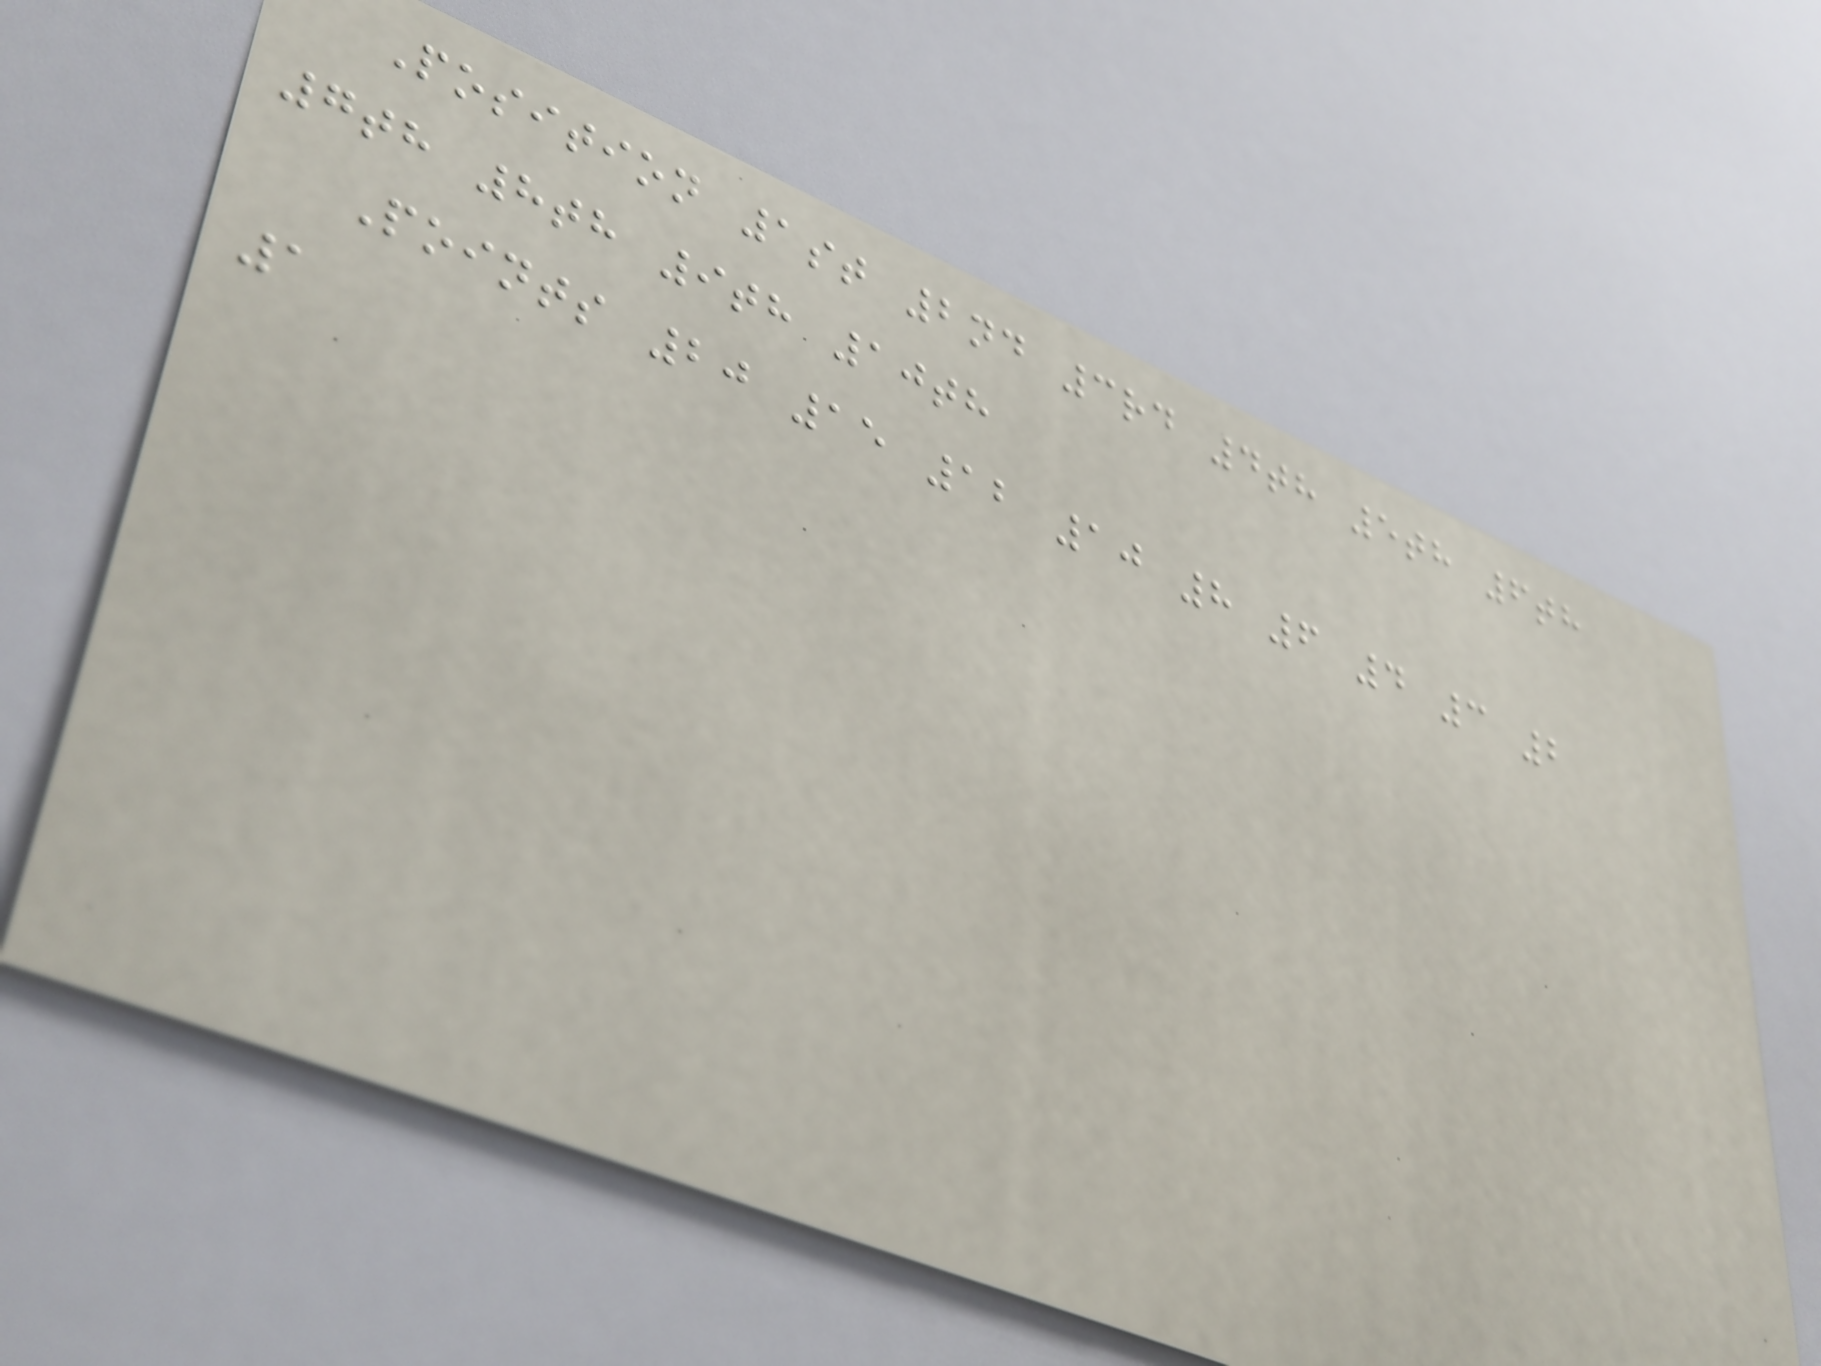Position 1st 2nd 3rd 4th 5th 6th
7th 8th 9th 10th
Points 20 15 12 10 8 6 4 3 2
1
